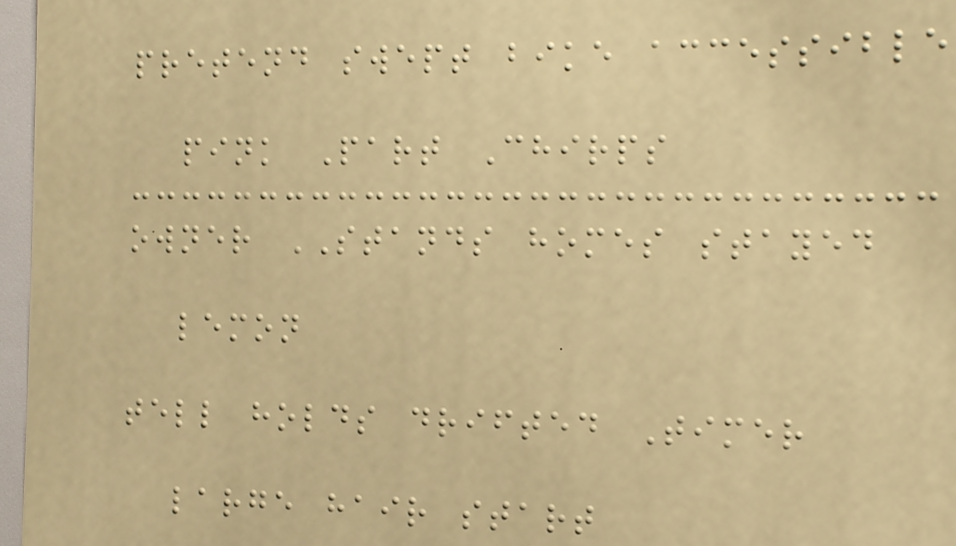pretend swept bike accessible
pink Part Chirps
owner STANDS homes stayed
lemon
tell holds drifted Timer
large hair start
